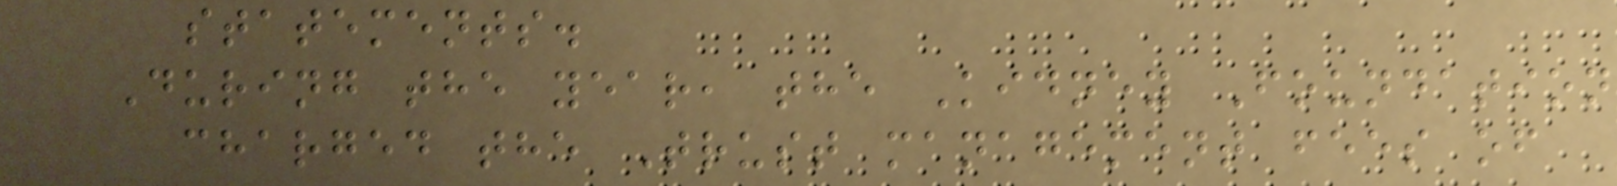statements.
During the year, the Kidney Foundation
charged the Trust management fees of
